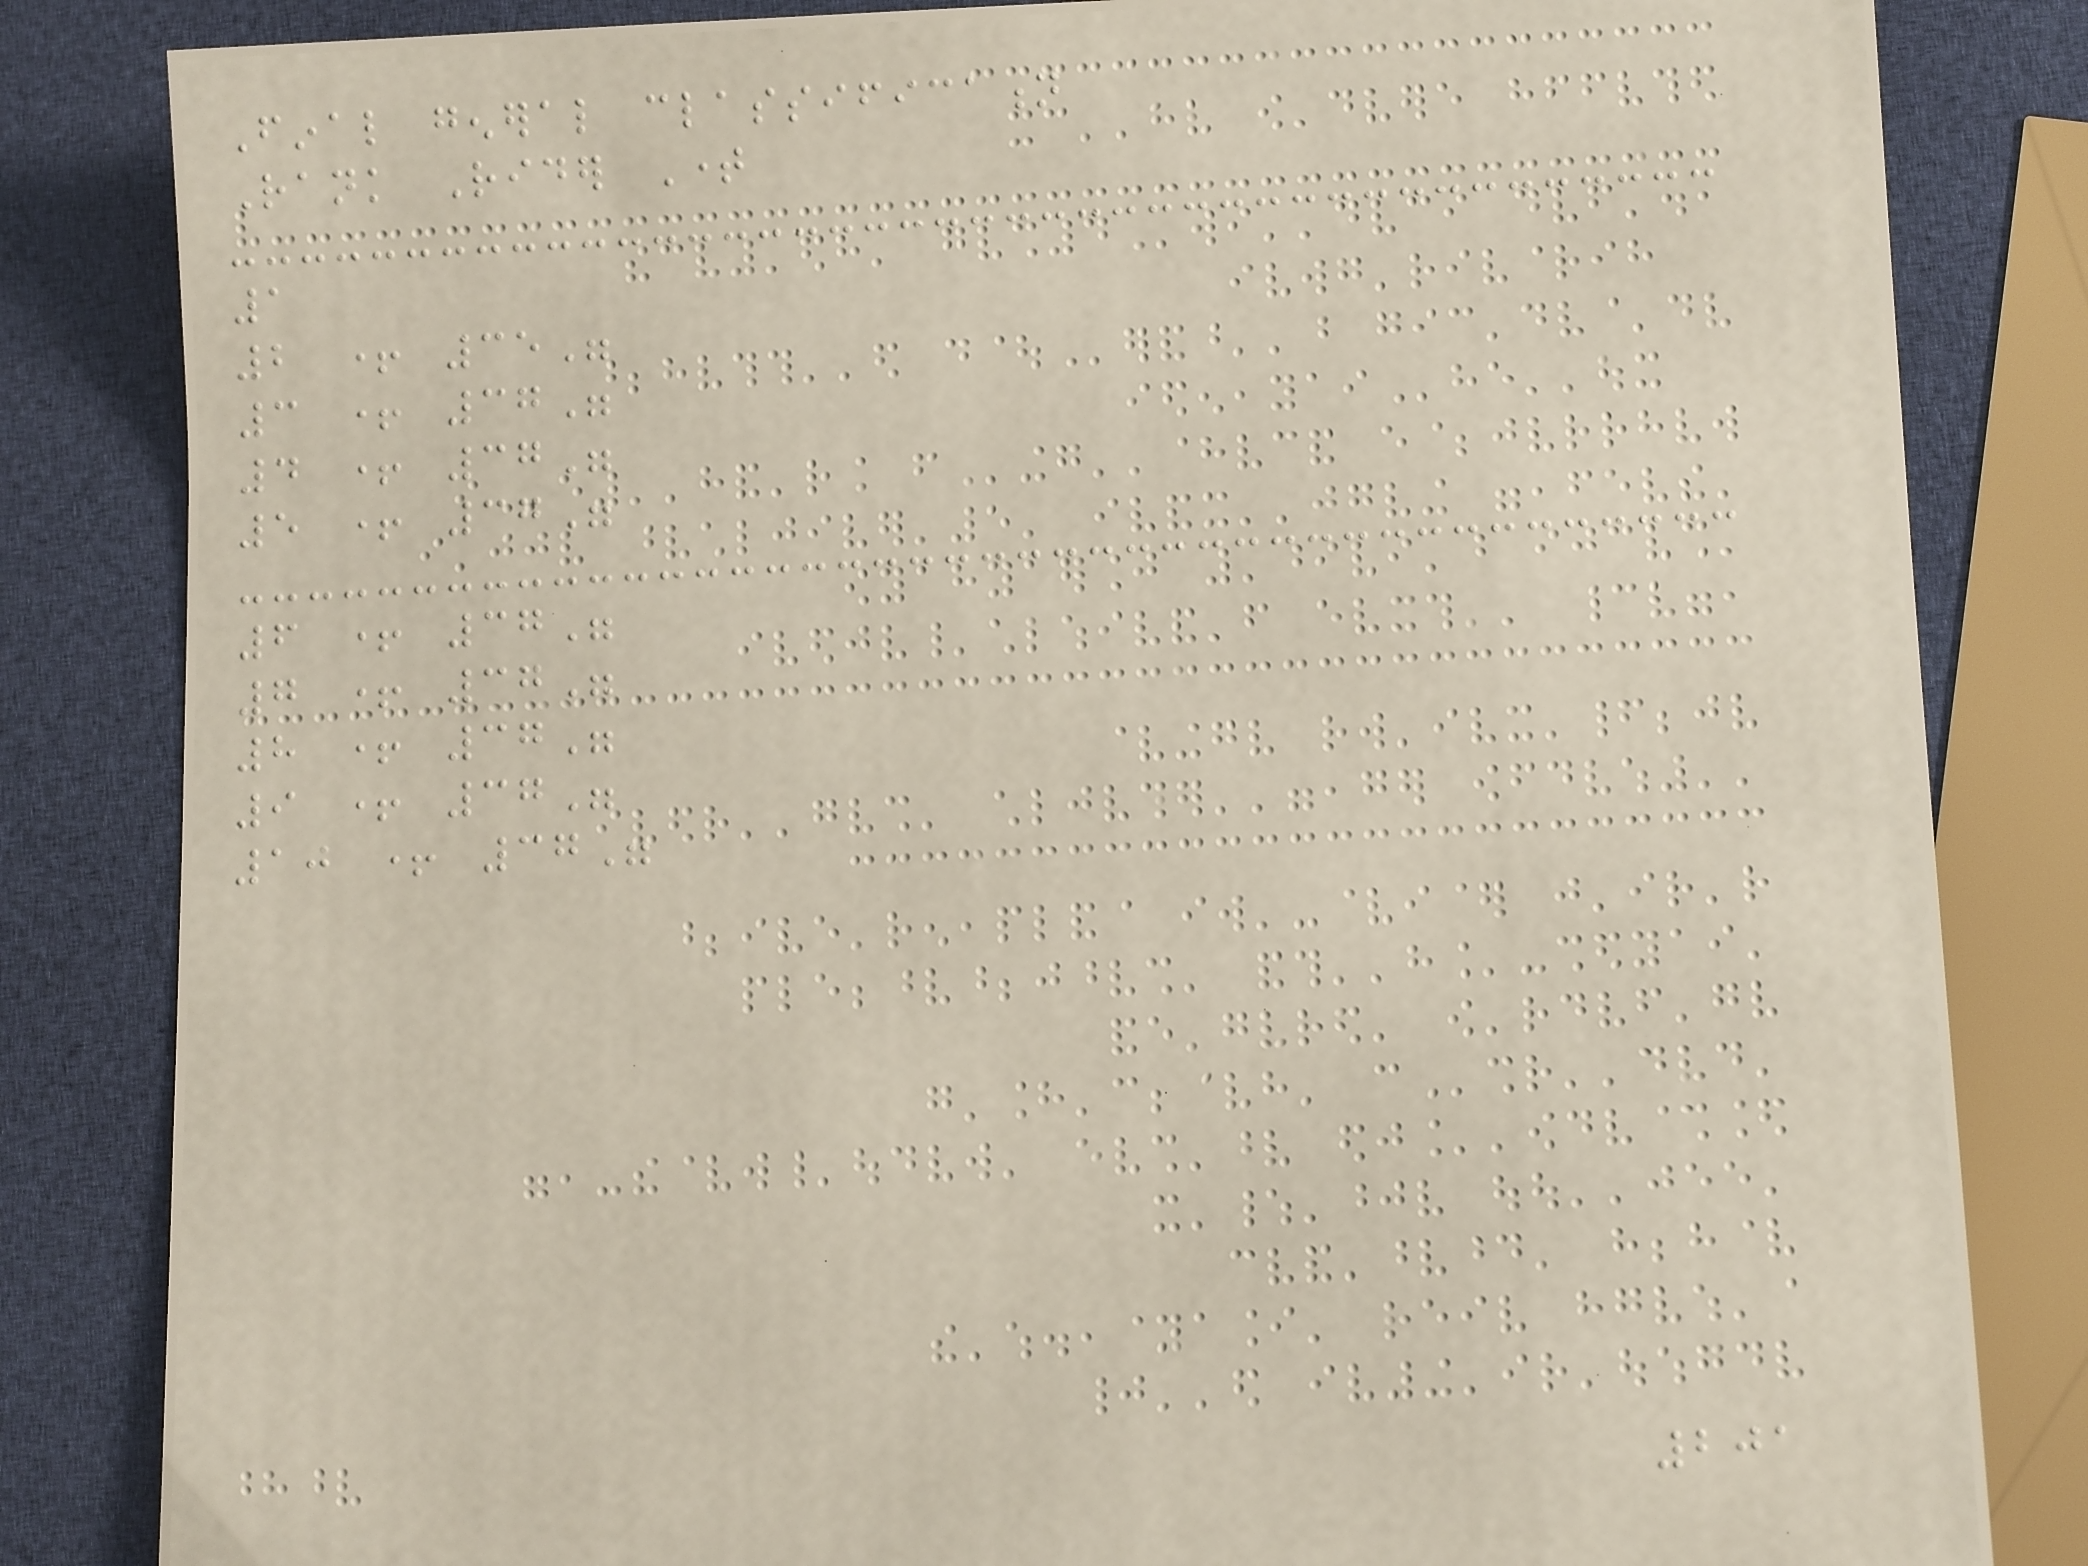Final general classification
Rank Rider Time
1
2 + 35"
3 + 37"
4 + 37"
5 + 37"
6 + 37"
7 + 37"
8 + 37"
9 + 37"
10 + 37"
201
